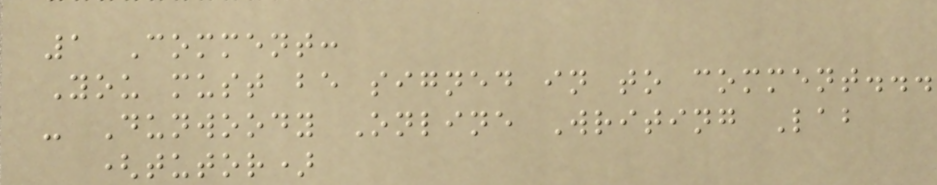1 Comment:
You must be signed in to comment...
- Dunwoody Online Writing Lab
(tutor)
